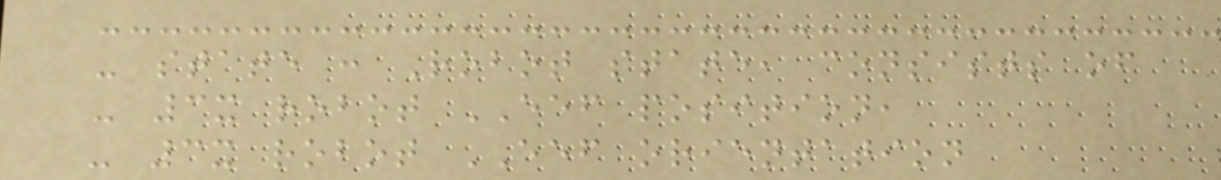- state : Robot state, consists of
- 3x robot EEF position,
- 3x robot EEF orientation
